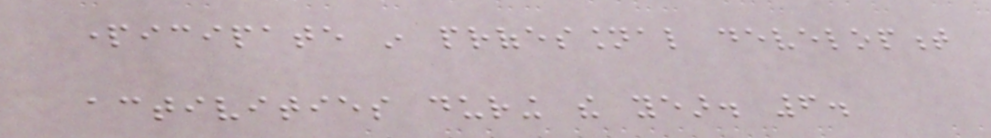participate in professional development
activities during the year. 6.
